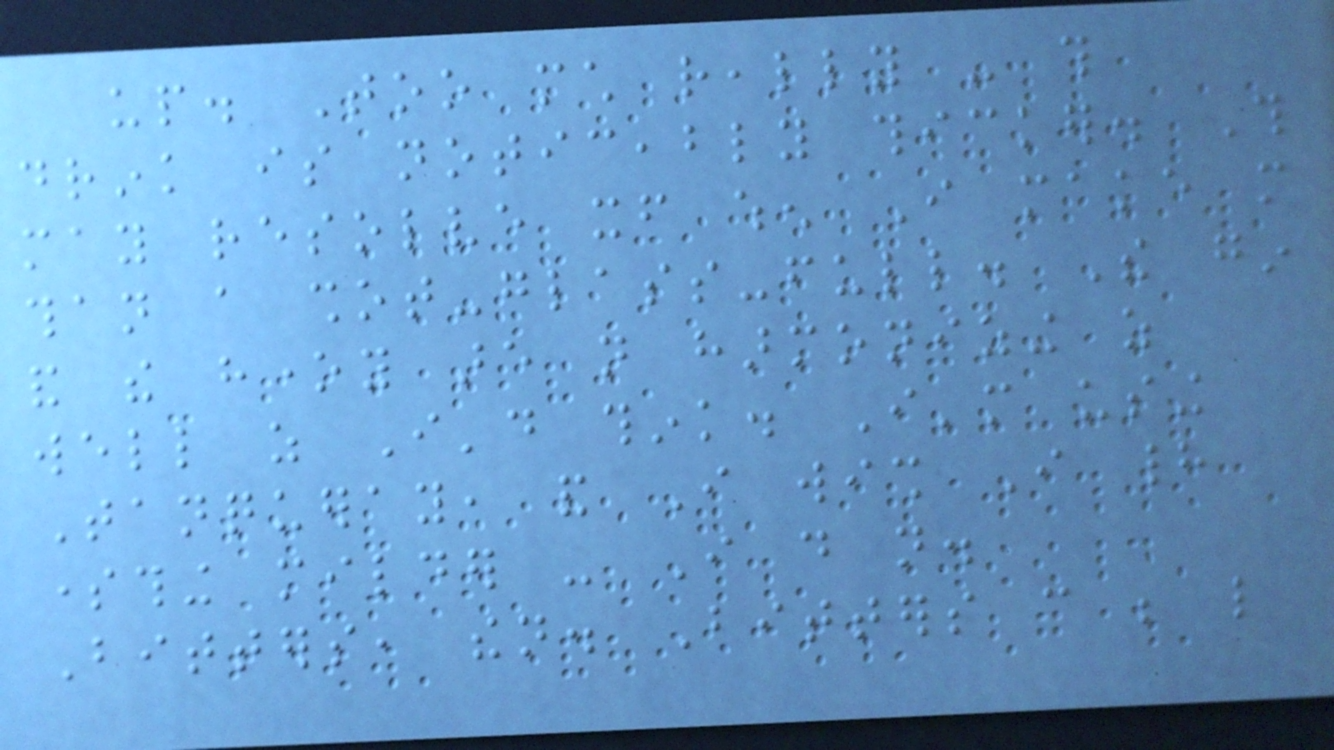up. Too much really - this
drink is noticeably thicker. This
may resolve itself when I make more
than a shot-glass-full. The gin
and the honey are not harmonizing as
well as I'd think. I'm using
Tanqueray, and I wish I had
something milder - I do not.
Bitters, then. Bitters can be like
